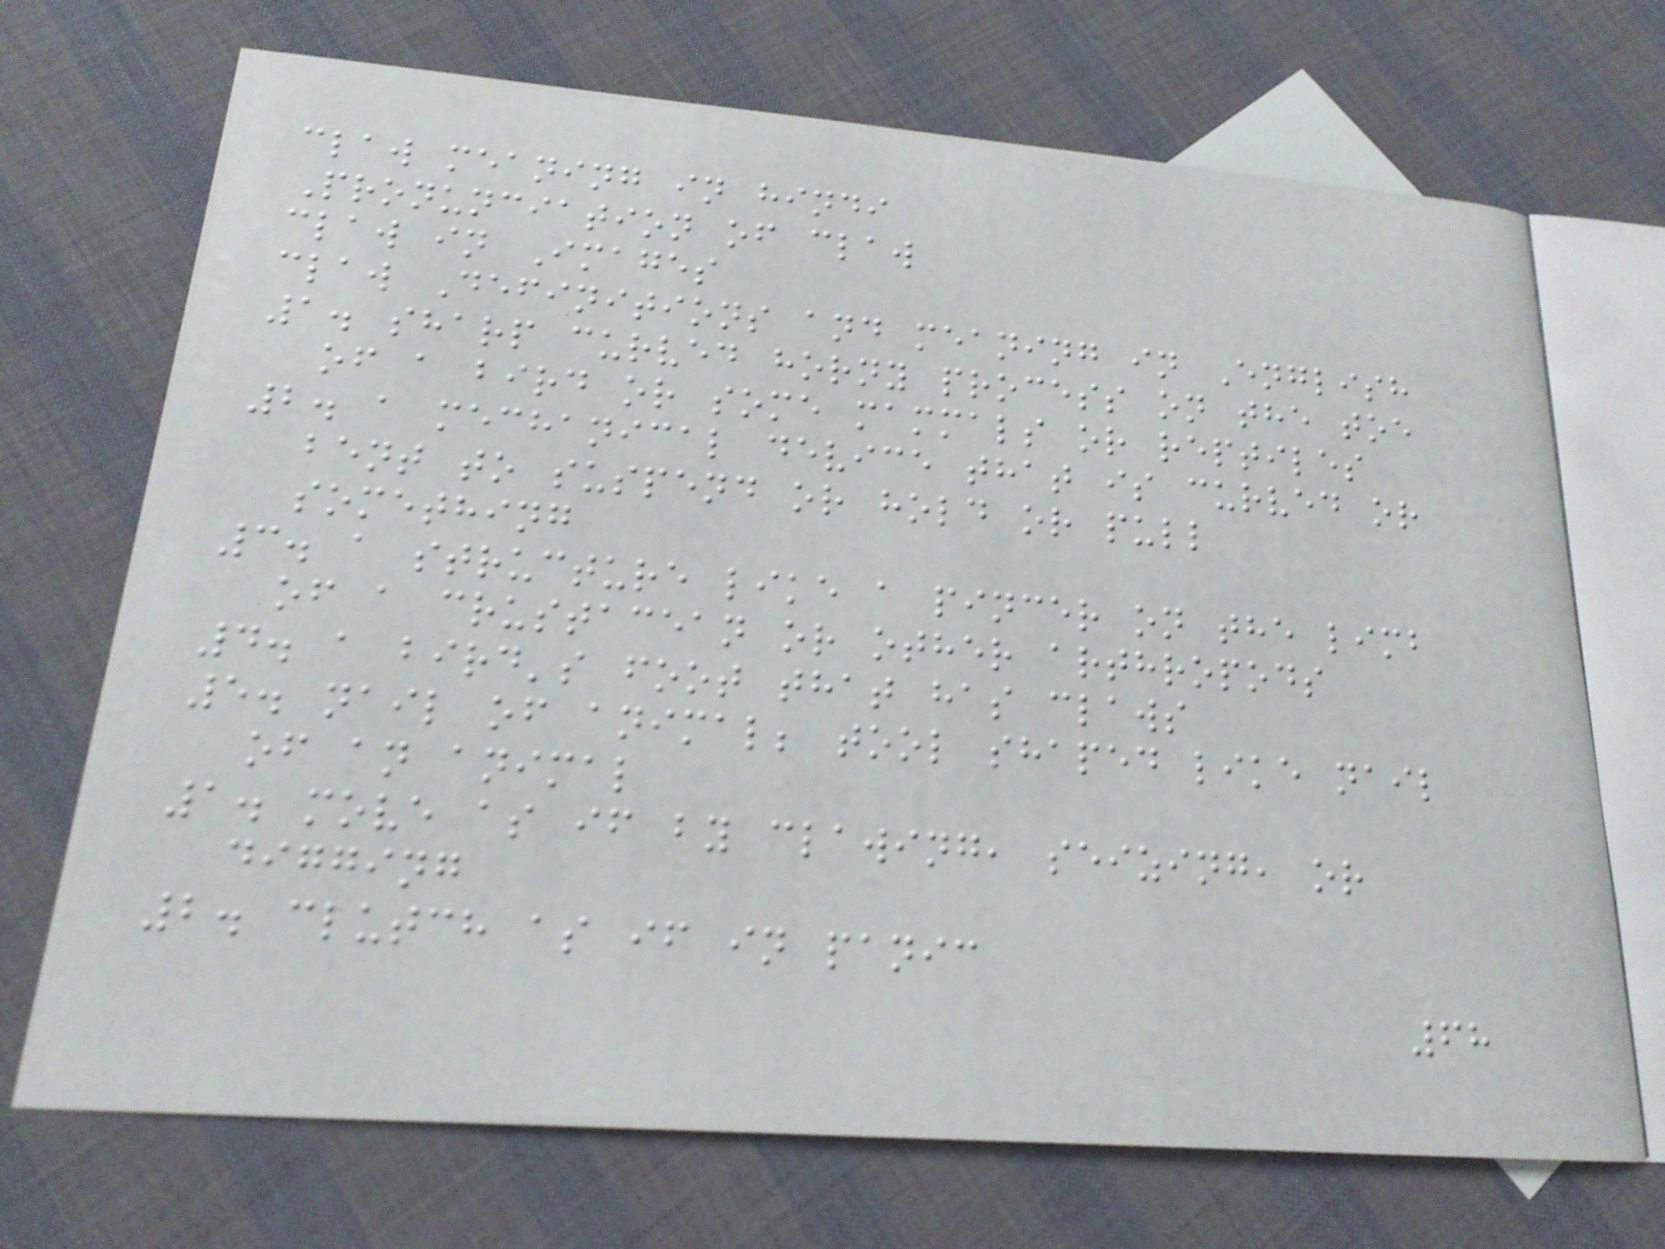claw meaning in hindi
Pronunciation of claw
claw in Images
claw Definitions and meaning in English
1. sharp curved horny process on the toe
of a bird or some mammals or reptiles
2. a mechanical device that is curved or
bent to suspend or hold or pull
something
3. a structure like a pincer on the limb
of a crustacean or other arthropods
4. a bird's foot that has claws
5. nail of animal; tool shaped like nail
of an animal
1. move as if by clawing, seizing, or
digging
2. clutch as if in panic
68
